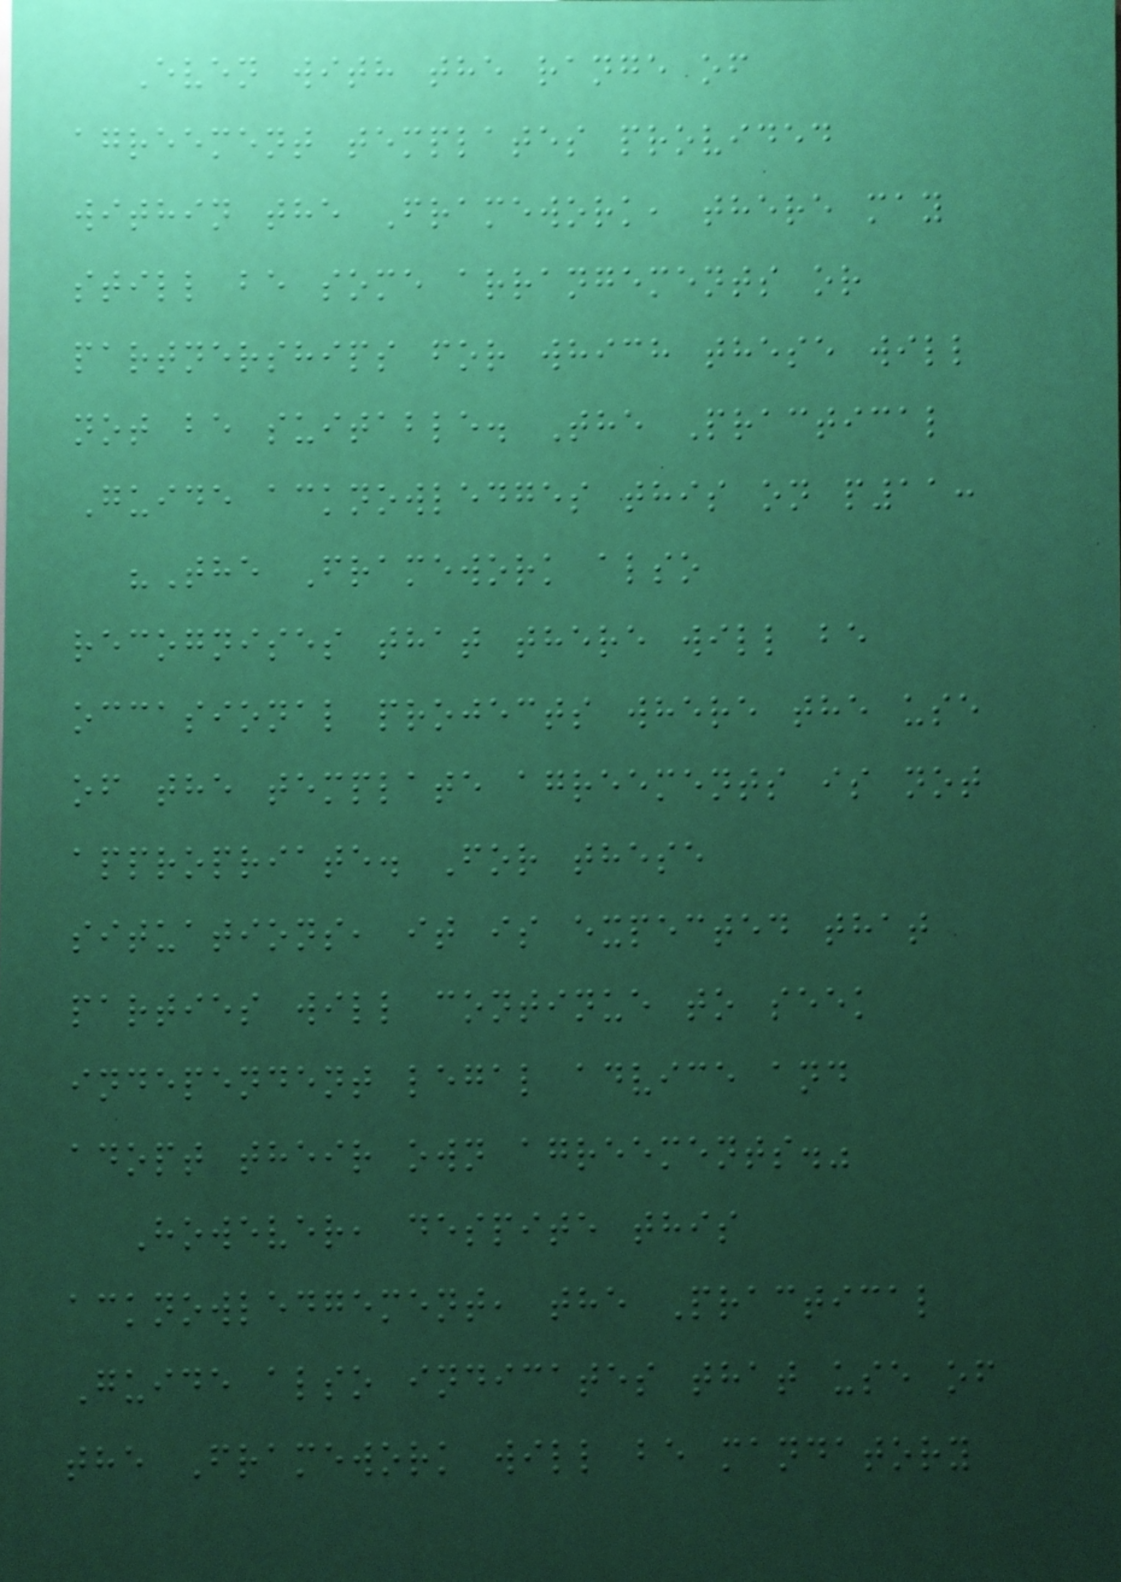Even with the range of
agreement templates provided
within the Framework, there may
still be some arrangements or
partnerships for which these will
not be suitable. The Practical
Guide acknowledges this on p11:
"The Framework also
recognises that there will be
occasional projects where the use
of the template agreements is not
appropriate. For these
situations, it is expected that
parties will continue to seek
independent legal advice and
adopt their own agreements."
However, despite this
acknowledgement, the Practical
Guide also indicates that use of
the Framework will be mandatory
